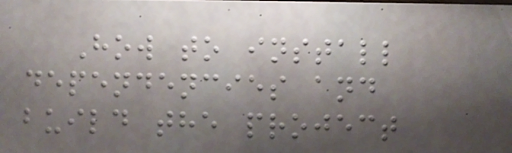How to install
dependencies and
build the project
